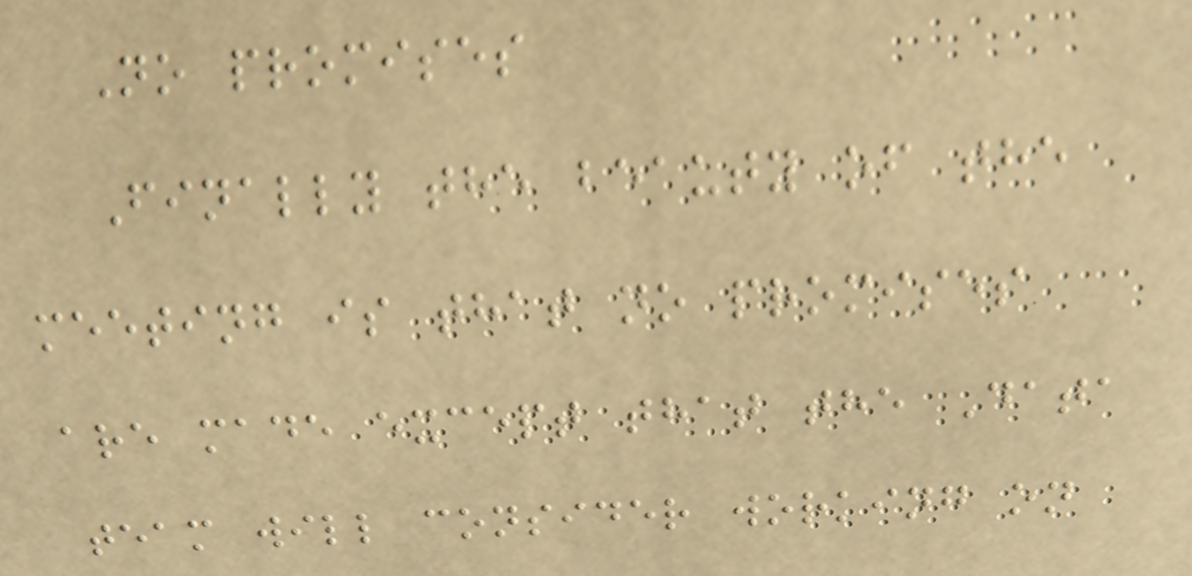No promises
Finally the beauty of the
meeting is that no promises
are made except that the Data
team will consider working on
